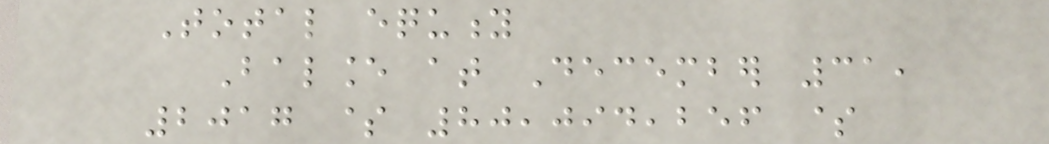Total equity
Balance at December 31,
2017 $ 80,094,256 $
